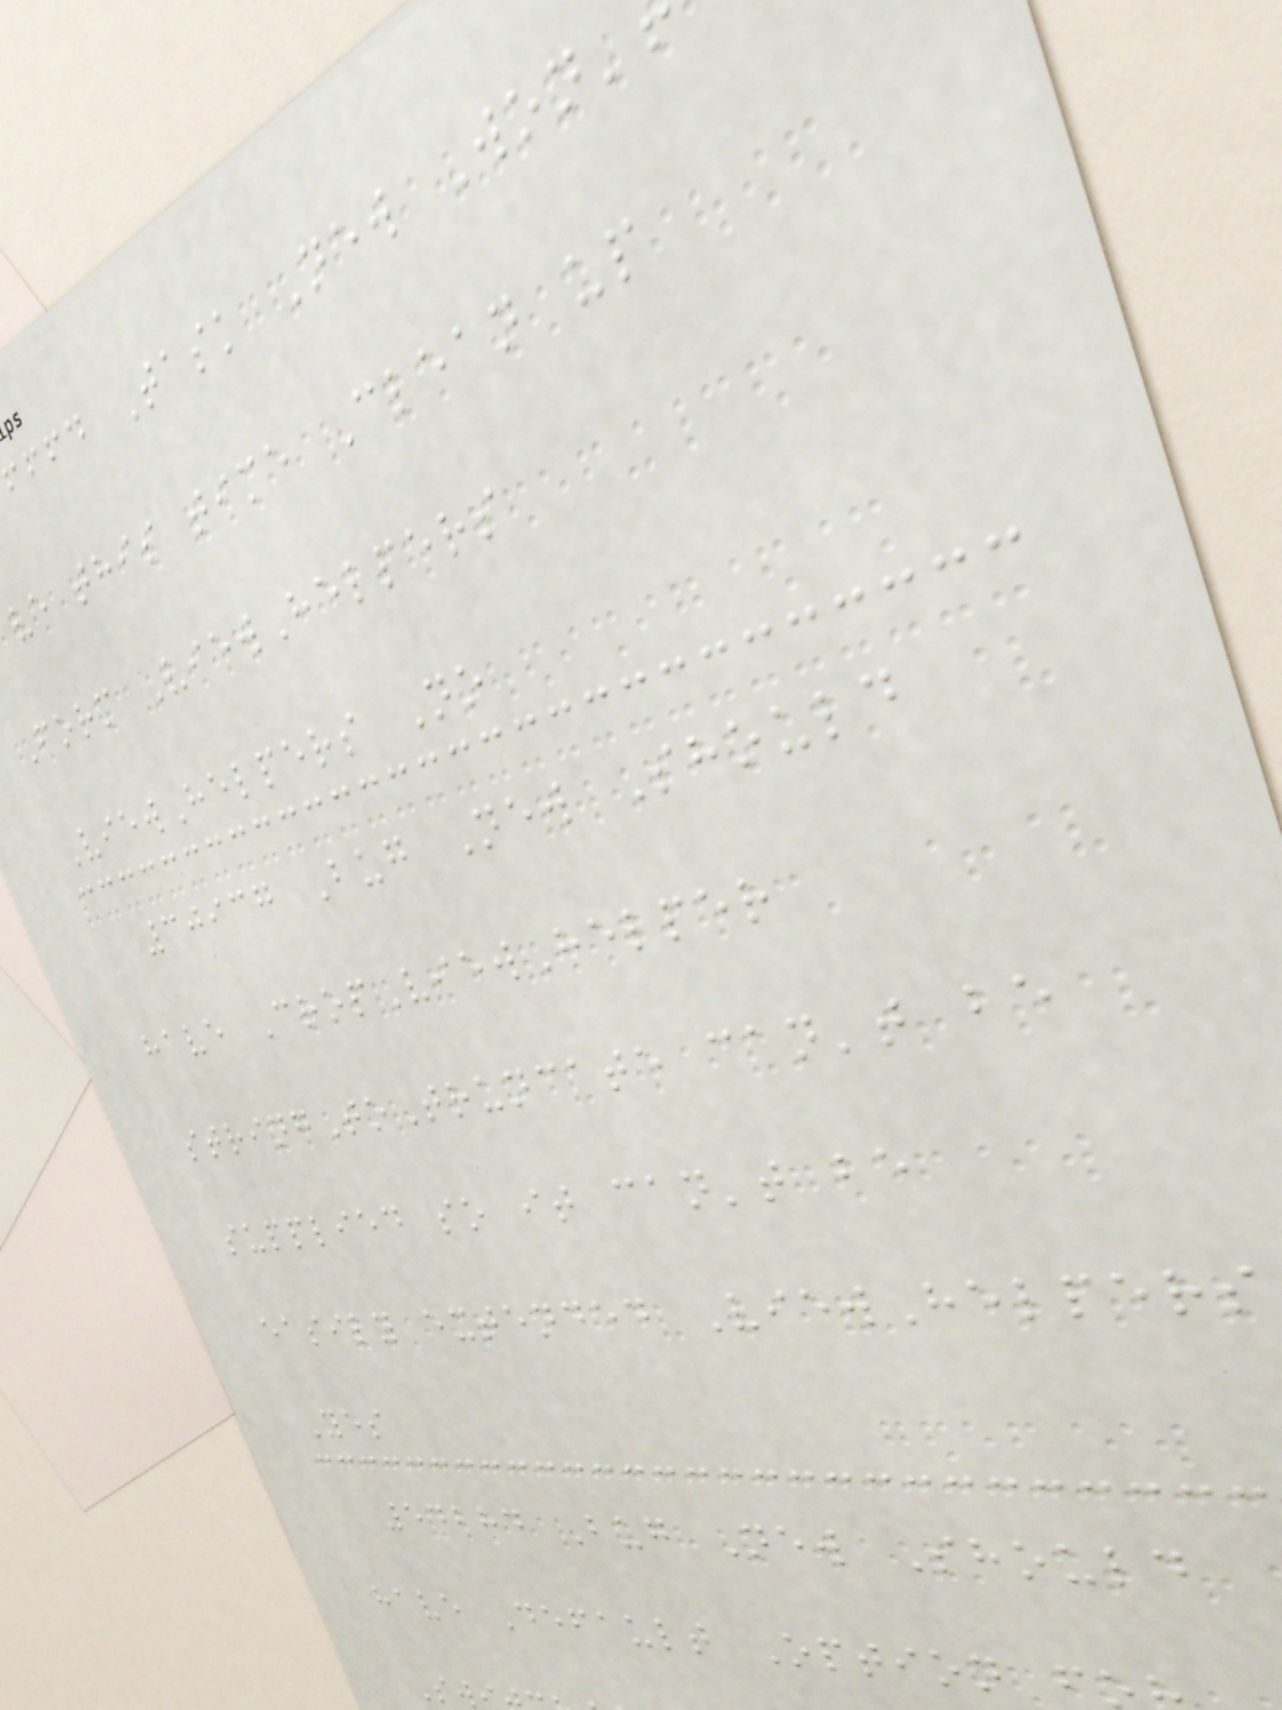fffd Task New Won'
ve this time Clean up
Form ViewHelpers
ViewHelpers No
30937 Bug New Should
have CropViewHelper
stringToTruncate can't be
supplied so it can't be
easily extended ViewHelpers
Yes
54284 Bug New Should
have Default Option f
